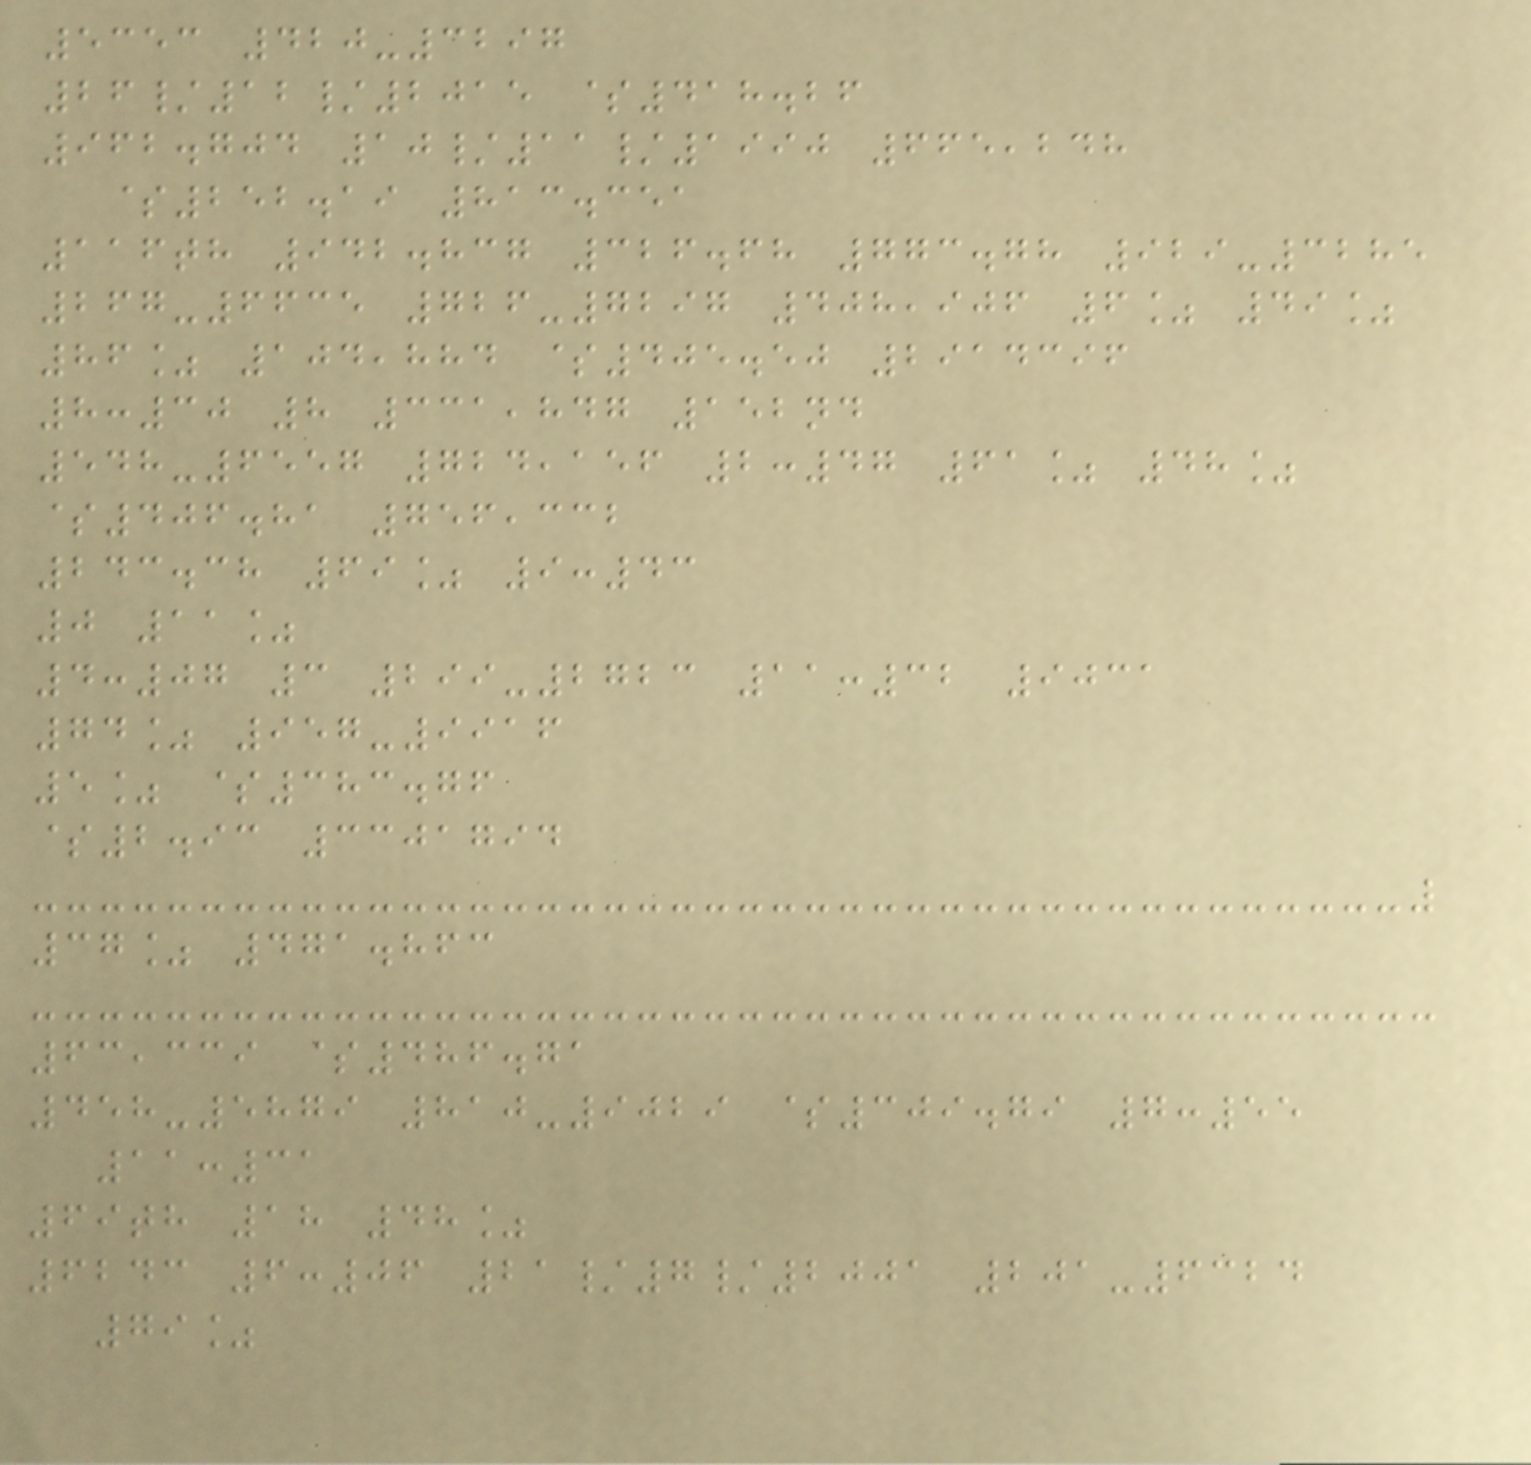5353 420-3297
26/12/2015 $418.26
962.704 10/11/1990 665,248
$252.19 813.351
116th 942.837 326.68 773.78 929-3285
267-6635 726-7297 408,906 6% 49%
86% 104,884 $405.50 2914396
8:30 8 331,847 152nd
548-6557 724,156 2:47 61% 48%
$406.81 756,332
243.38 69% 9:43
0 11%
4:07 3 299-2723 11:32 9031
74% 957-9916
5% $383.76
$2.93 3301794
37% 471.863
63,339 $486.71
458-5879 810-9029 $309.79 7:55
11:31
69th 18 48%
6243 6:06 21/7/2001 201-6324
79%
